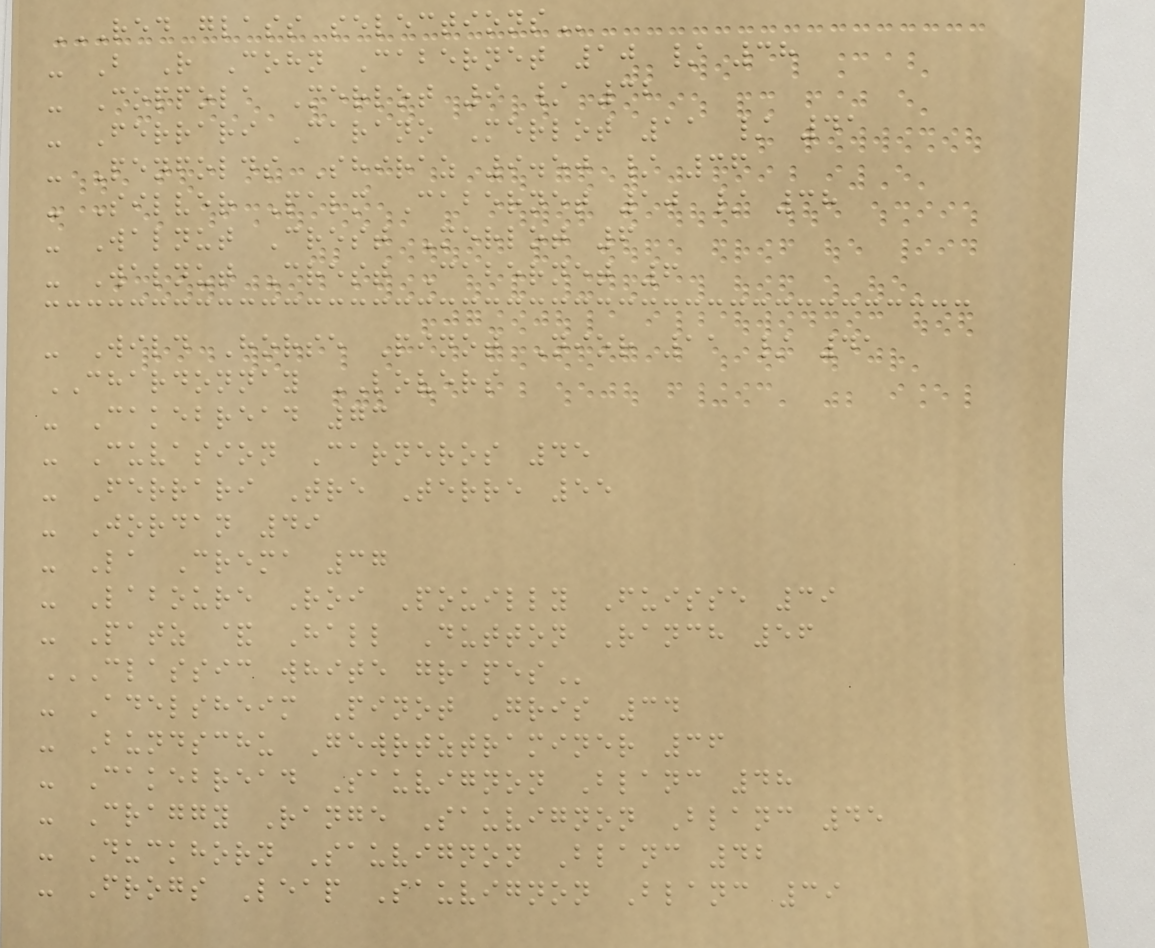RED GLASS SELECTIONS
- B R Cohn Cabernet 10 / 38
- Coppola Merlot 9 / 32
- Ferrari Carano Merlot 11 / 41
- Penfolds Shiraz 9.50 / 36
- Silver Palm Cabernet 10 / 38
- Walnut Crest Merlot 6
- Walnut Crest Cabernet 6
- Wild Horse Pinot Nior 11 / 41
CHARDONNAY LOVERS
- Cakebread 73
- Cuvasion Carneros 45
- Ferrari Tre Terre 55
- Jordan 49
- La Crema 37
- Laboure Roi Pouilly Fuisse 39
- Patz & Hall Dutton Ranch 56
CLASSIC WHITE GRAPES
- Adelsheim Pinot Gris 34
- Bundschu Gewrtztraminer 36
- Cakebread Sauvignon Blanc 48
- Craggy Range Sauvignon Blanc 45
- Duckhorn Sauvignon Blanc 42
- Frogs Leap Sauvignon Blanc 39
